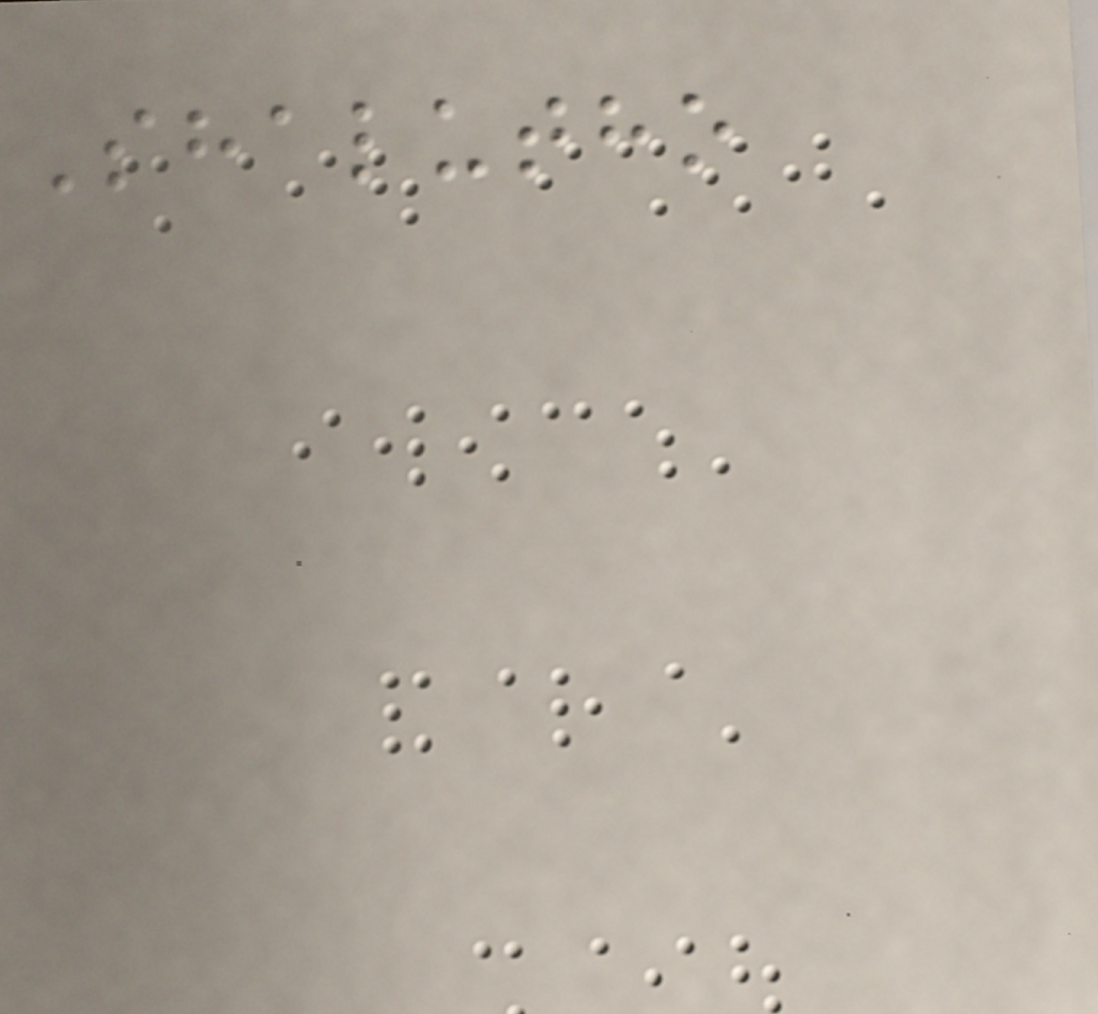Shalutho
